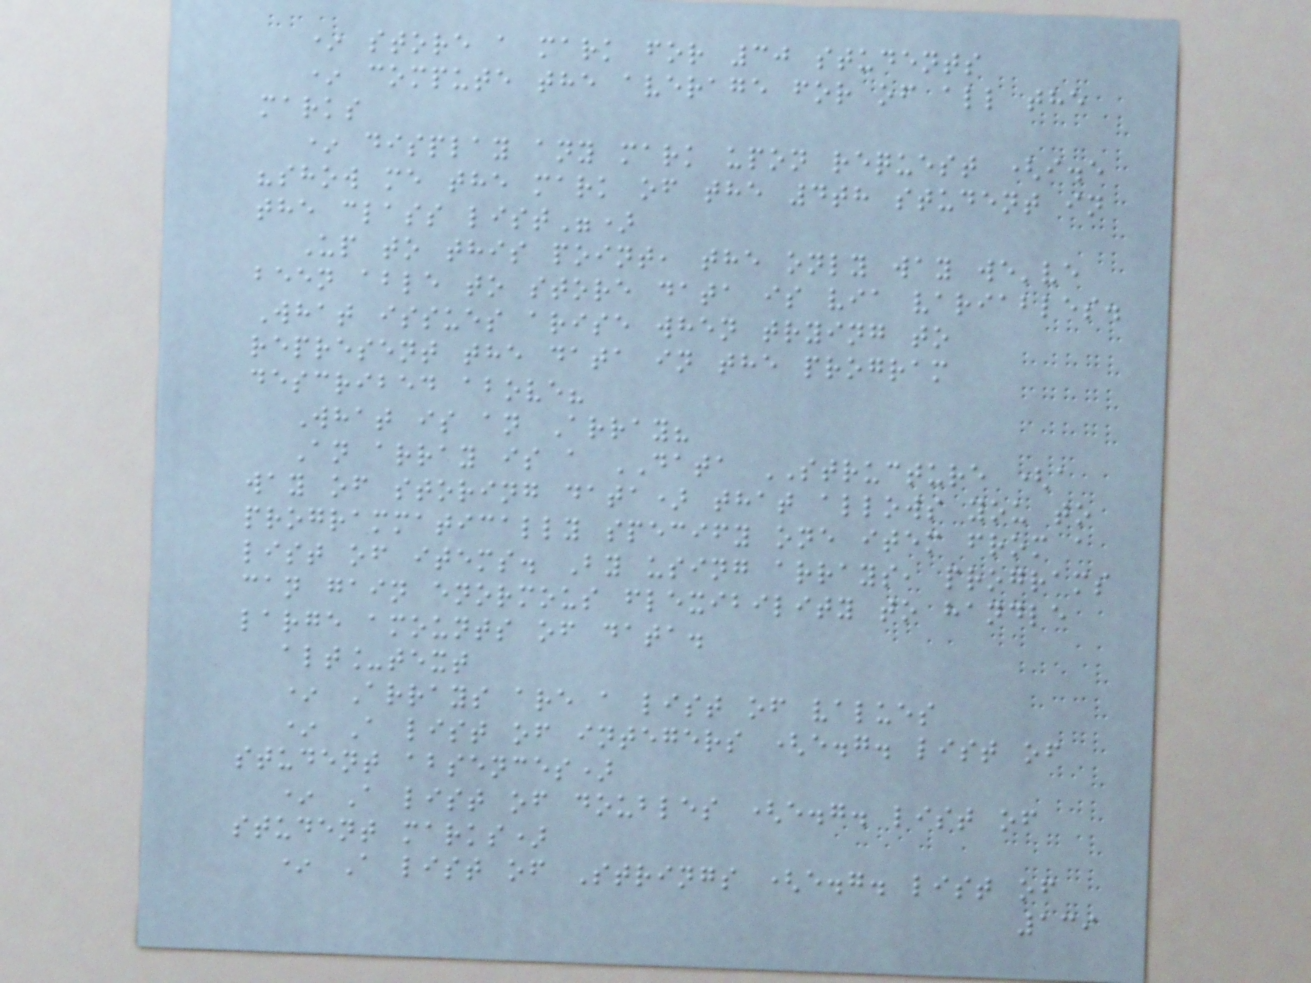* store a mark for 30 students
* compute the average for of all the
marks
* display any mark upon request (i.e
"show me the mark of the 4th student in
the class list")
Up to this point, the only way we've
been able to store data is via variables.
What issues arise when trying to
represent the data in the program
described above?
What is an Array?
An array is a DATA STRUCTURE (a
way of storing data) that allows you to
programmatically specify one item from a
list of items. By using arrays, programs
can gain enormous flexibility to handle
large amounts of data.
alt_text
* Arrays are a list of values
* A list of integers (e.g. list of
student absences)
* A list of doubles (e.g. list of
student marks)
* A list of Strings (e.g. list of
139
